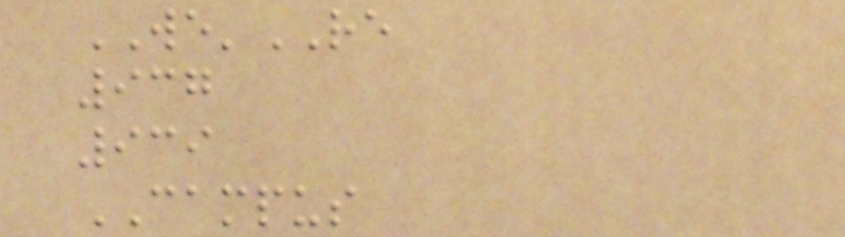WE'RE
937
939
CAMPUS
